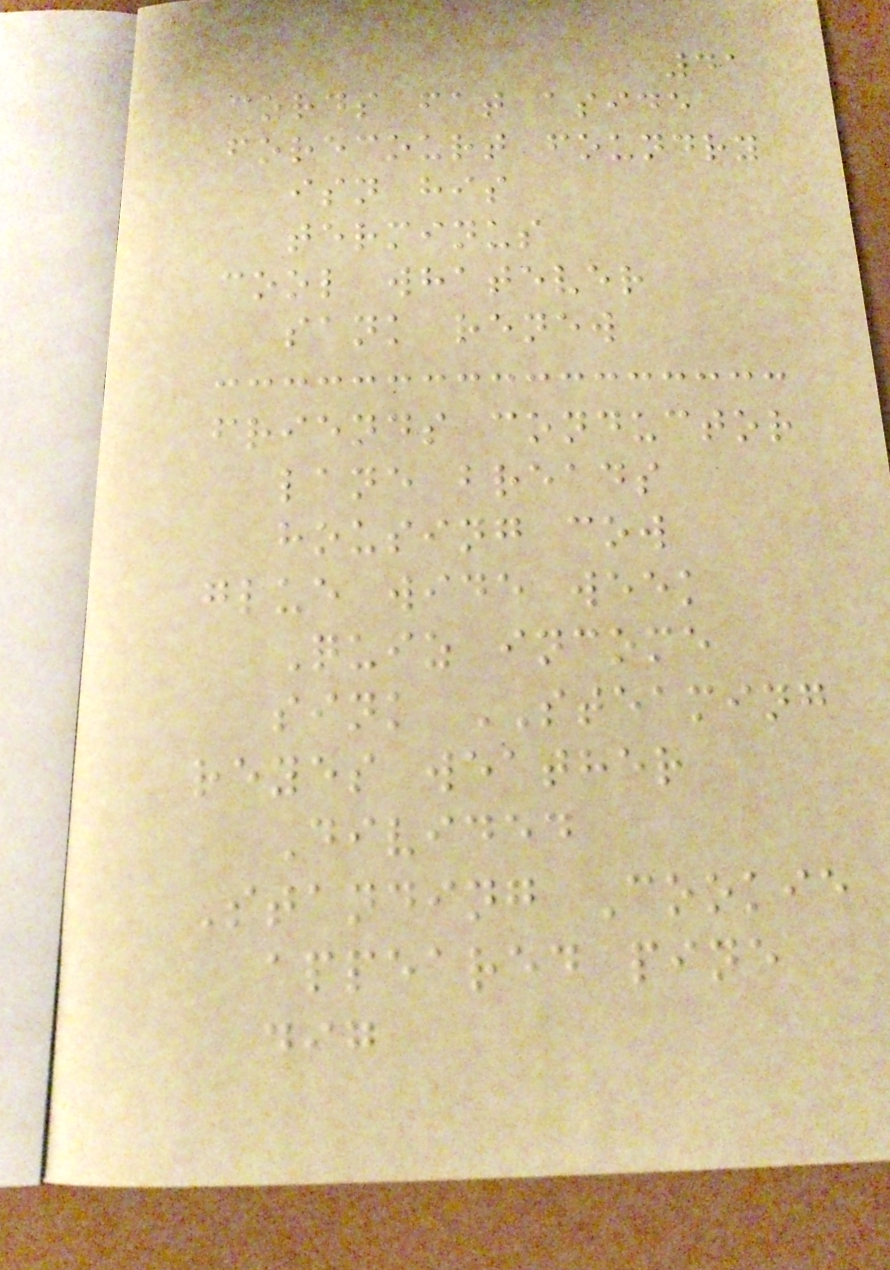41
cords fat aside
forecourt foundry
isn his
terminus
cool whatever
sank renew
friends conductor
lane breads
housing cow
glue wide week
Quiz income
sink STEAMING
reyes weather
Divided
Standing Cookie
appeared pine
dig
